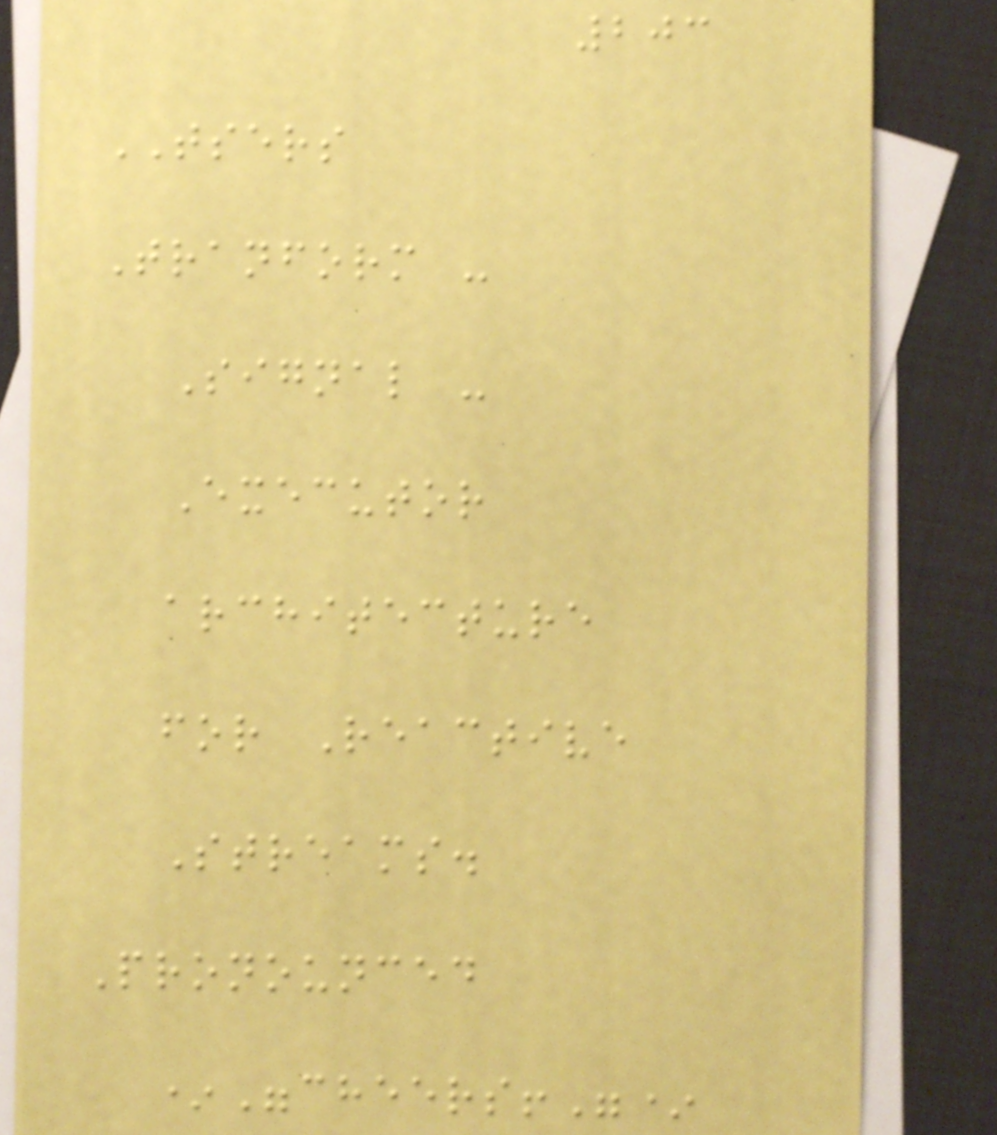203
TSERS
Tranform -
Signal -
Executor
architecture
for Reactive
Streams.
Pronounced
*"cheers!"*
